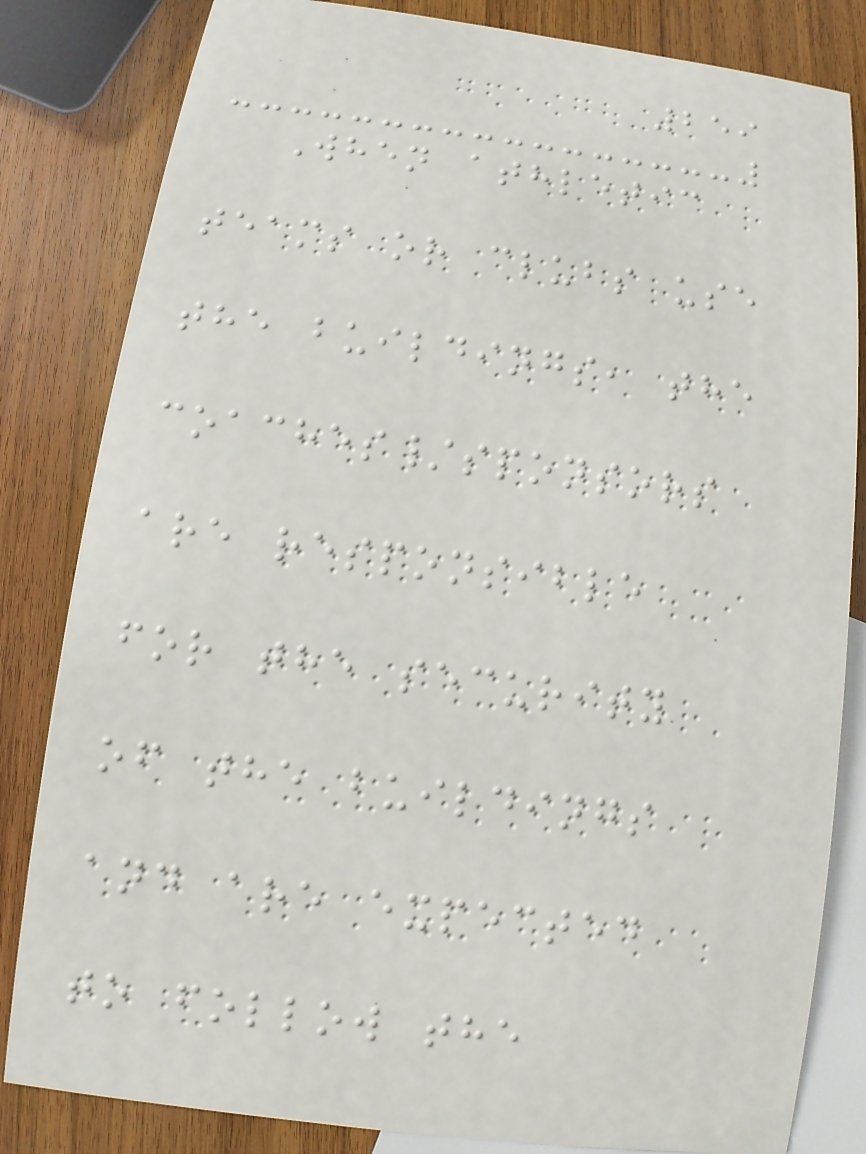259
When athletic
teams or clubs use
the buildings, the
coaches/sponsors
are responsible
for the security
of the buildings
and are expected
to follow the
